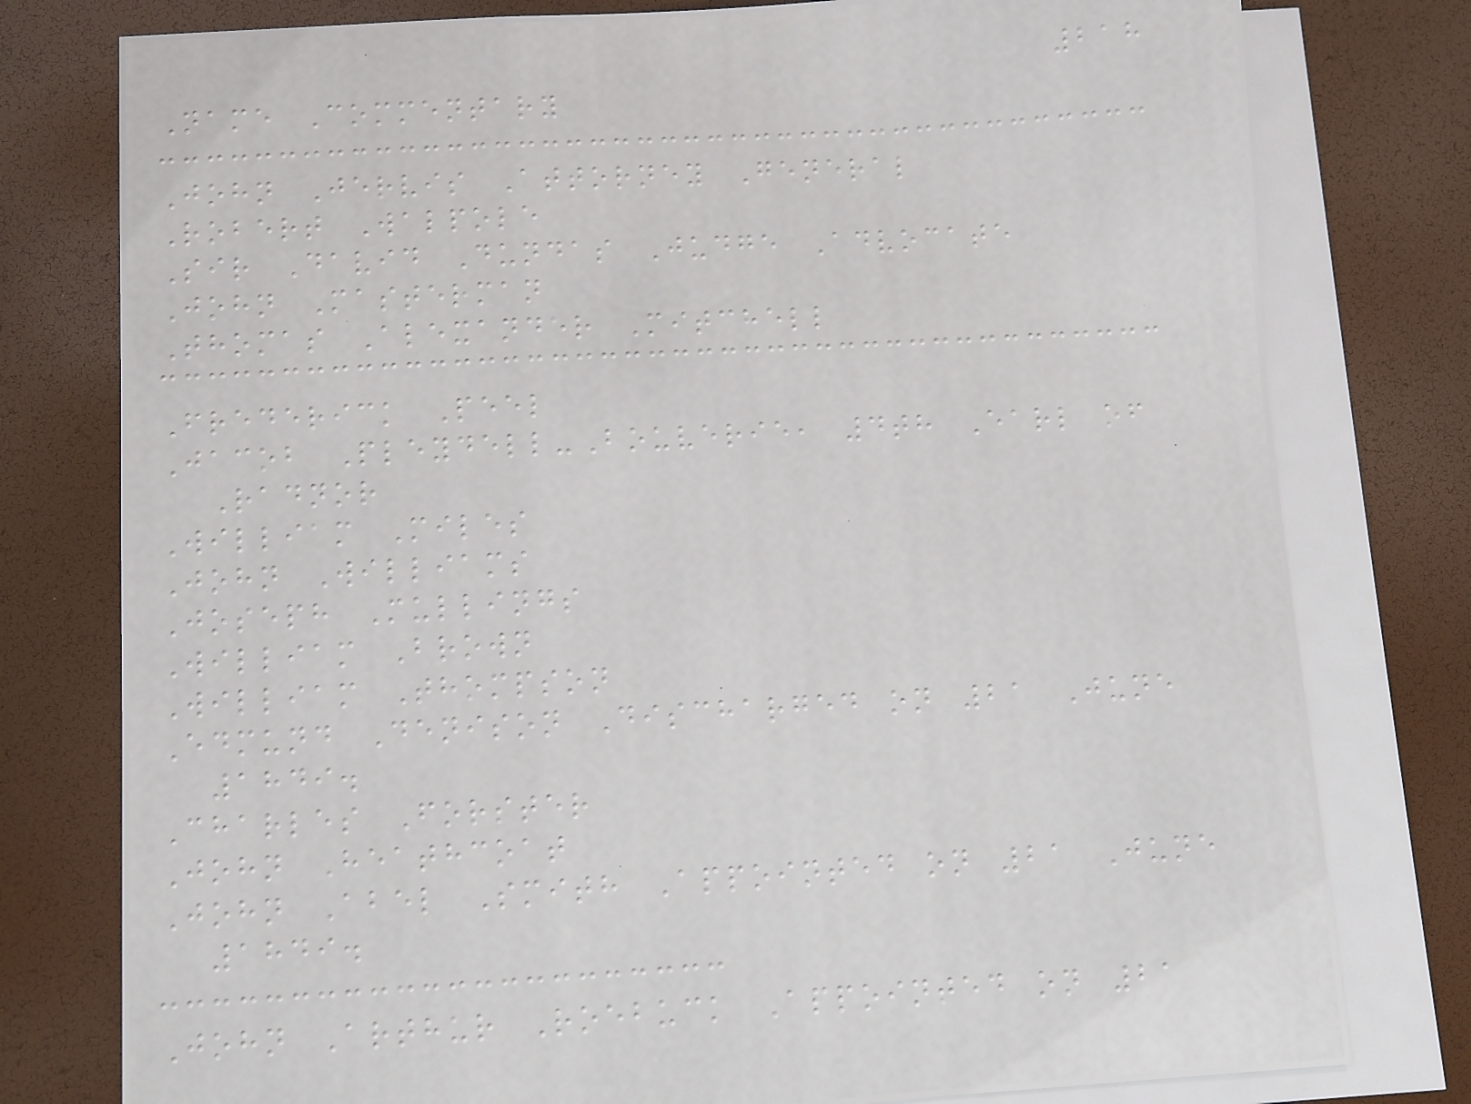218
Name Commentary
John Jervis Attorney General
Robert Walpole
Sir David Dundas Judge Advocate
John Masterman
Thomas Alexander Mitchell
Frederick Peel
Jacob Pleydell-Bouverie, 4th Earl of
Radnor
William Miles
John Williams
Joseph Mullings
William Brown
William Thompson
Edmund Denison Discharged on 21 June
1849.
Charles Forster
John Heathcoat
John Abel Smith Appointed on 21 June
1849.
John Arthur Roebuck Appointed on 21
